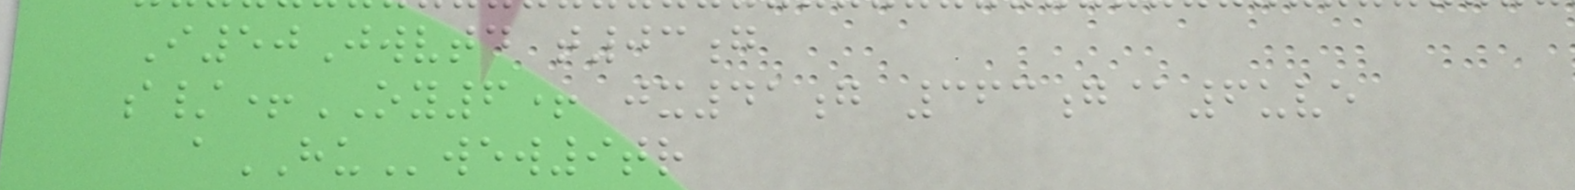I50Jwvtd t03g
s/+OY6+ jx41g 363g@6uve
aHUwew9tr
